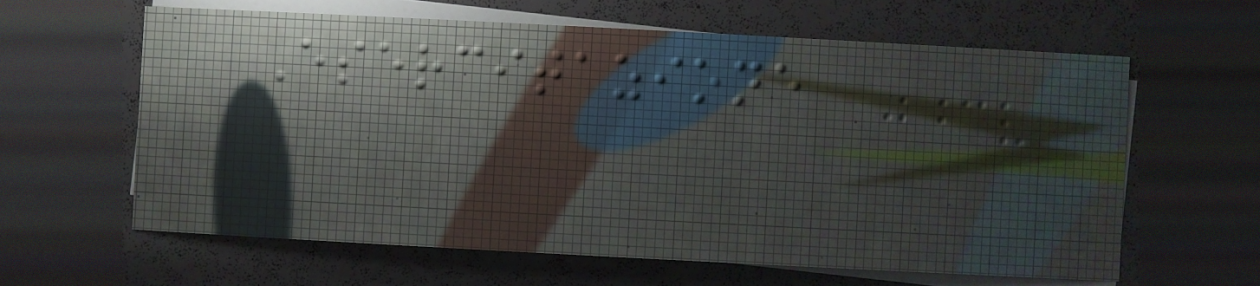Esercitazione
